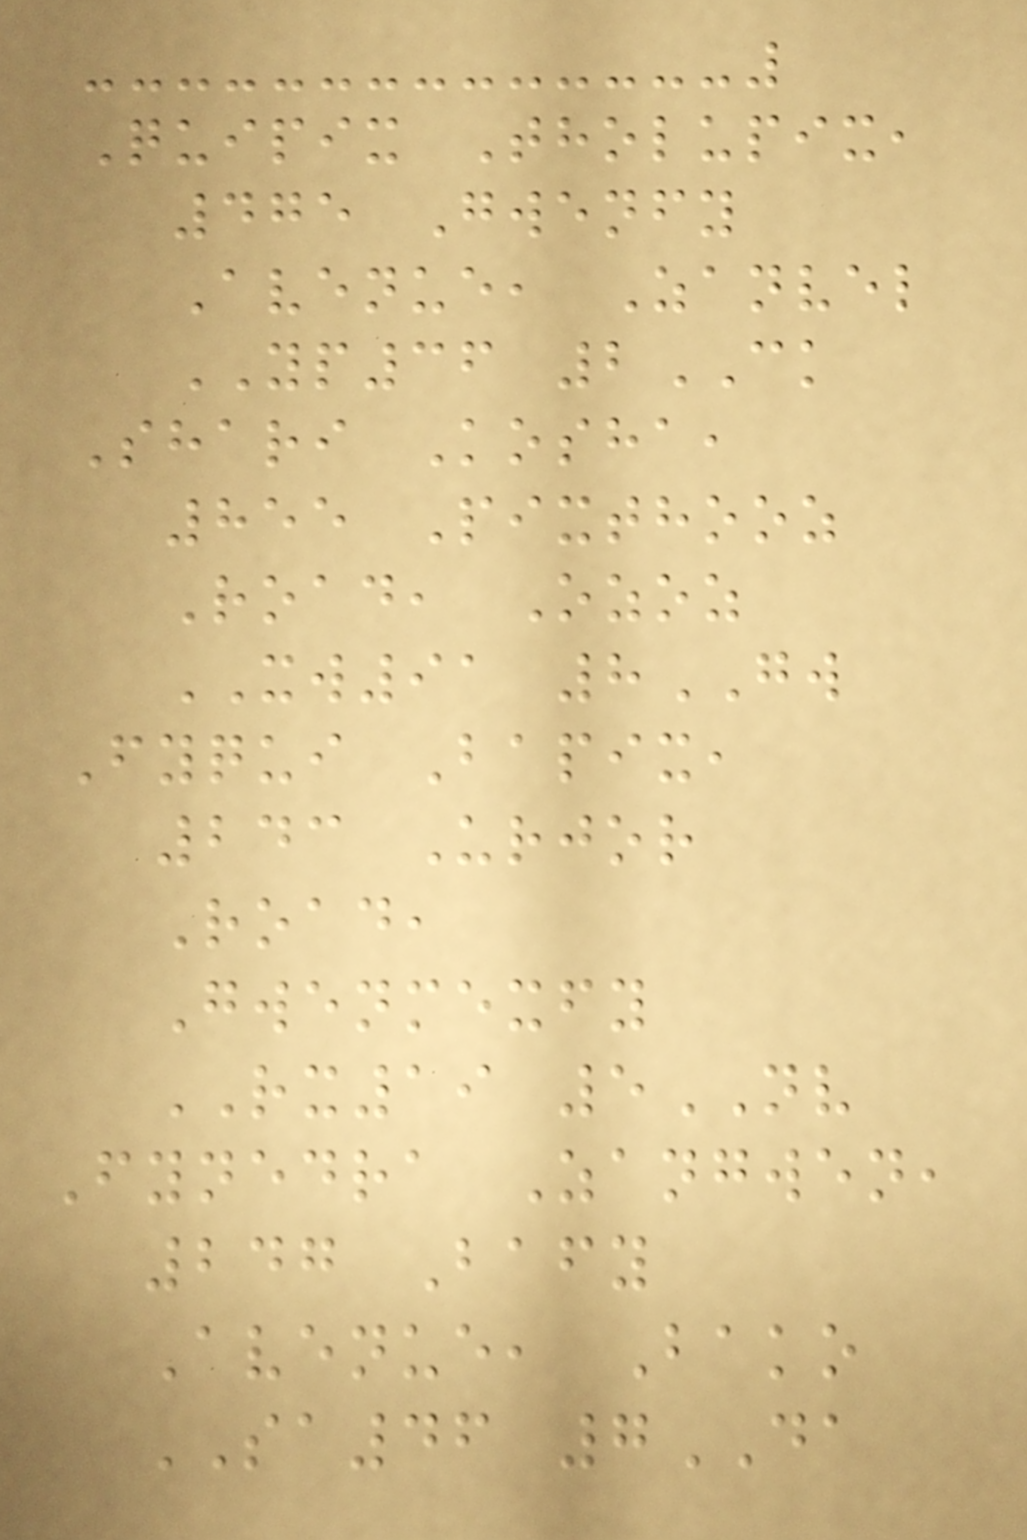Quipix Tholupix,
475 Gwenfy
Avenue, Zanvel
YP36 2CK
Shari Kosha,
855 Pixthooz
Road, Ozoz
XW91 8GW
Fyqui Bapix,
243 Urjor
Road,
Gwenmexfy
RX19 5NV
Fynedra Zangwen,
247 Bafy
Avenue, Bako
SA46 7DA
